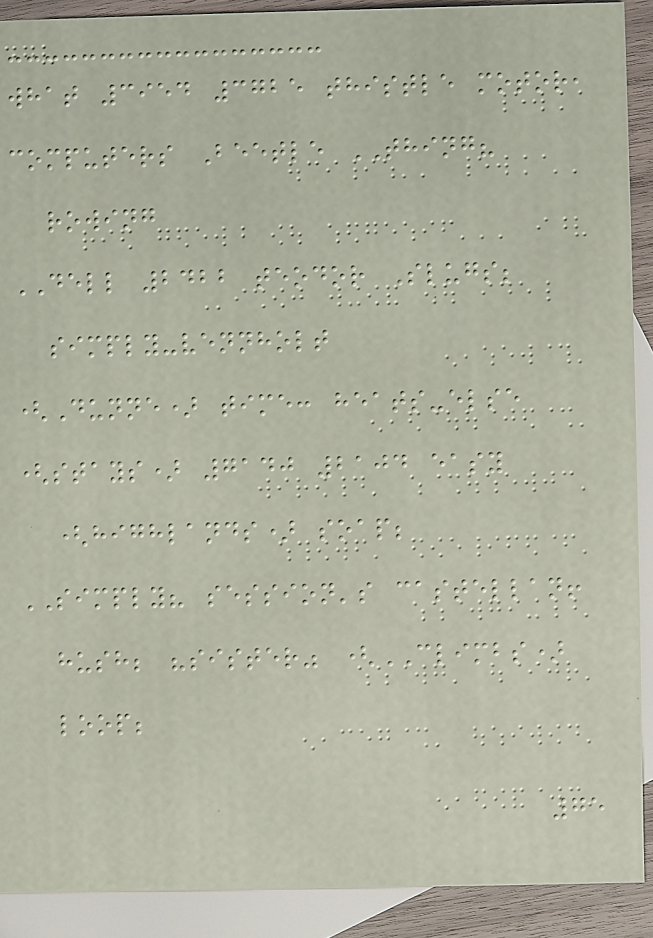what 3954 3725 thistle motor,
computers Beetle THING?
rowing
DELL 2422 teodor Slugs;
simply-vennholt
(Dunne) time: heats-else
(stays) 7140 2104 easy
(highlands) soap;
SIMPLY? session's castellan!
hush; "sister" (CLIMBS)
loop;
75
